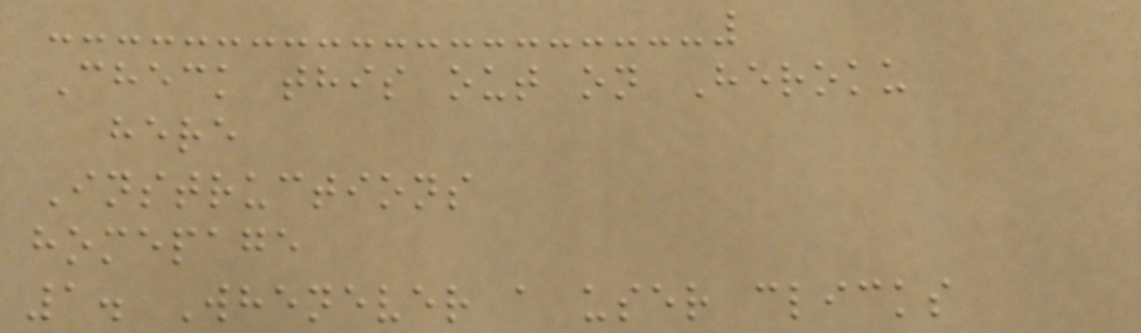Check this out on Heroku
here
Instructions
homepage
1. Whenever a user clicks
